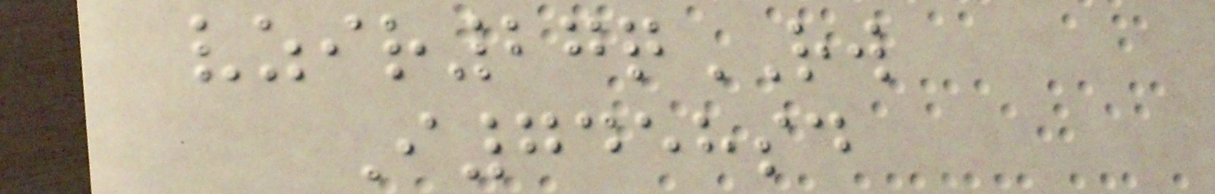vzir27qRW
I7458sd
